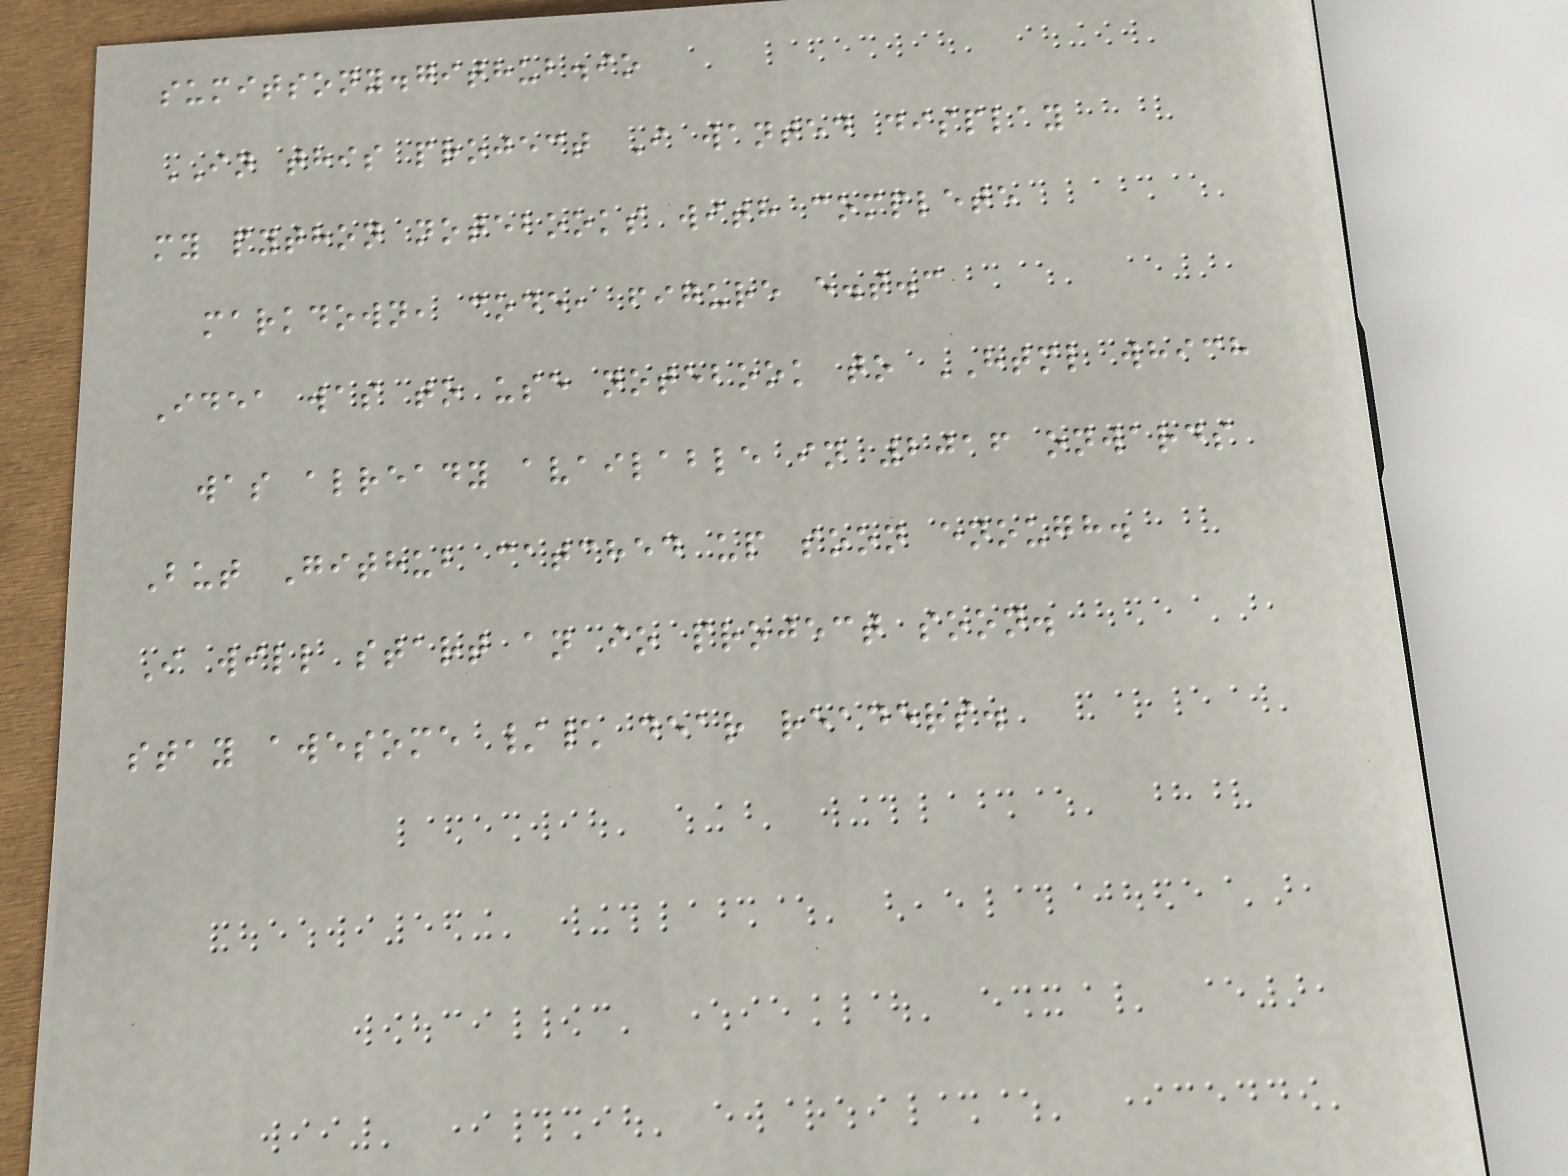sumitsony.github.io
IN this project I wanted display
my python notebooks with complete
markdown, code, figure e.t.c
Idea was to use notebook to HTML which
was already available in 2016 onwards
But Github catched up soon enough.
I will start an io project soon.
stay awesome /\ dear readers.
